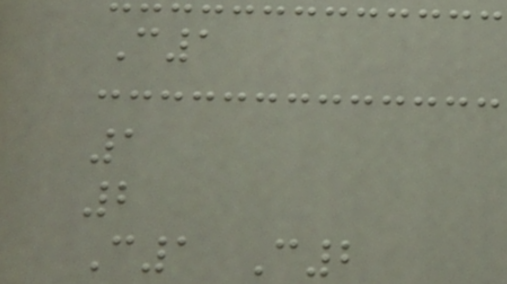C1
1
2
C1 C2
